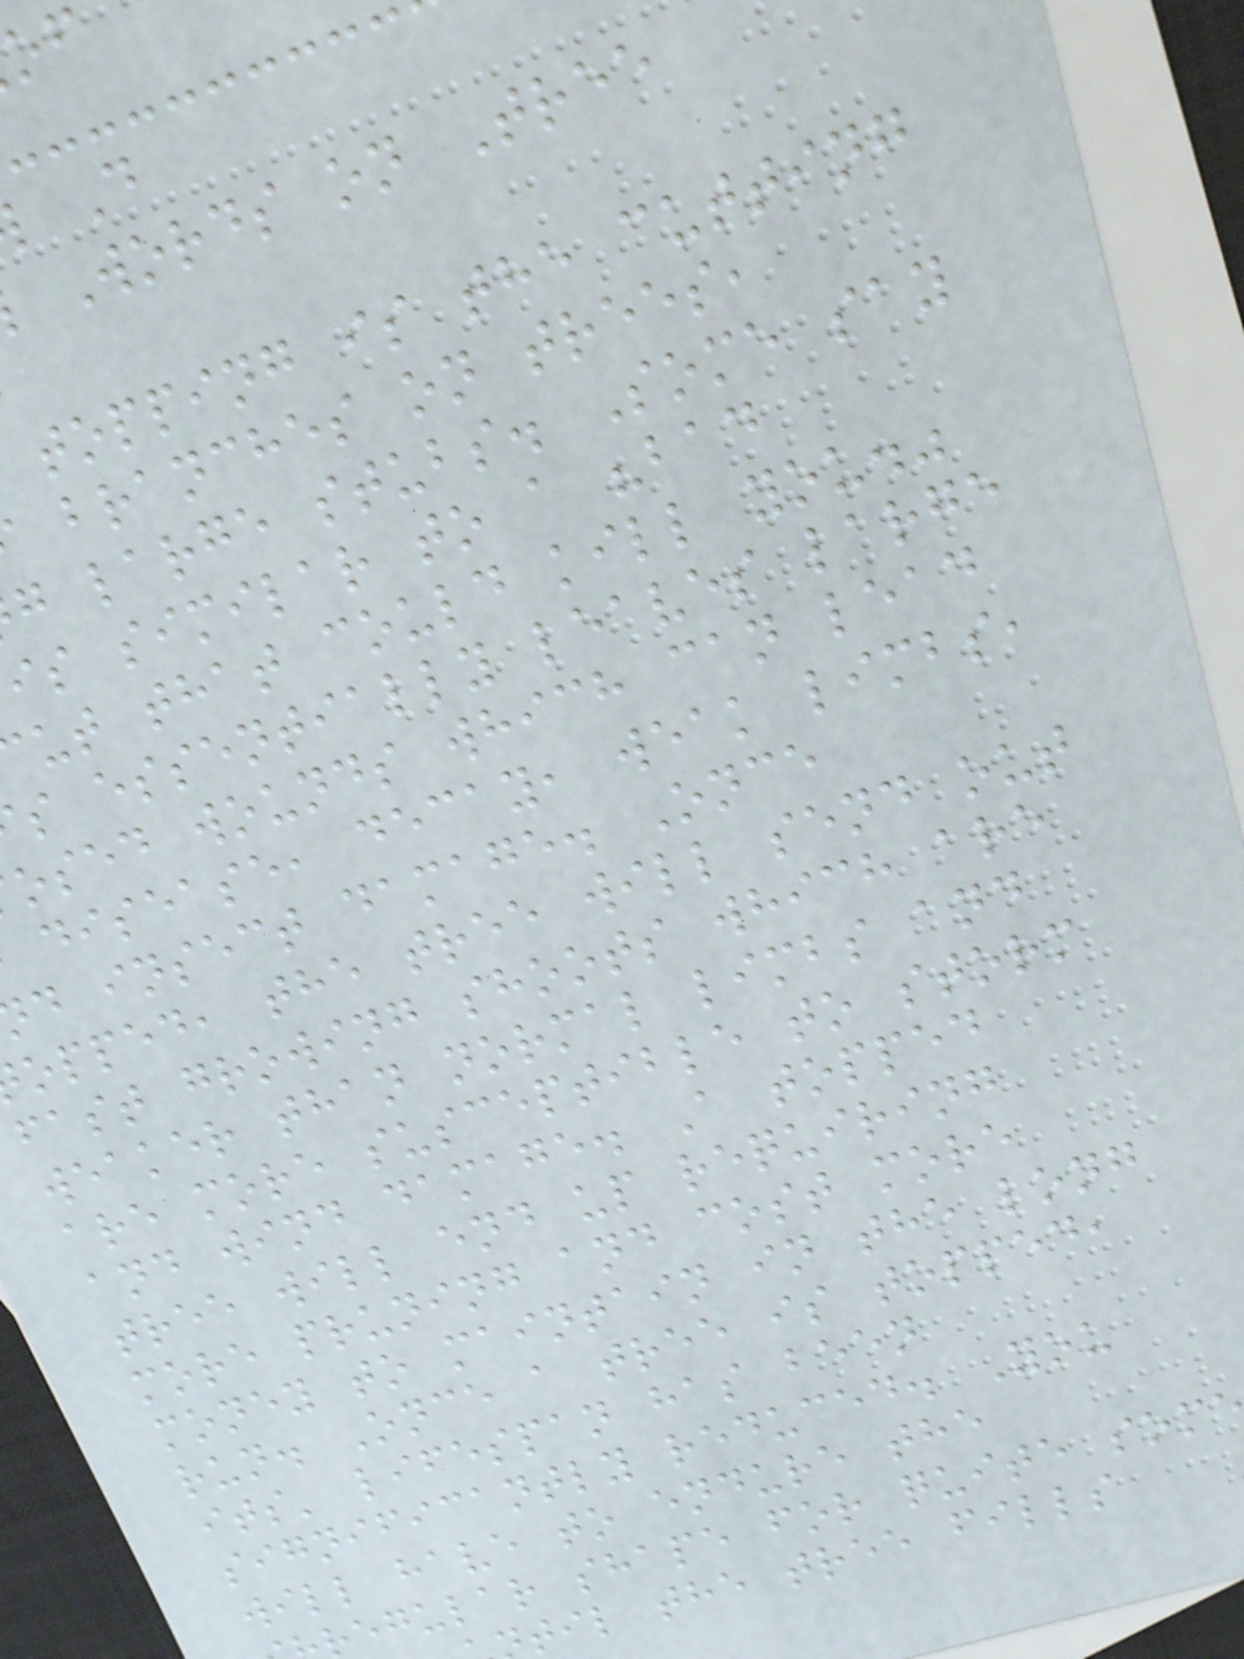Words on Tree
topping is the cutting
branches on trees,
g large stubs. Some say
is similar to a "bad
ut that could kill you."
s essentially leaves large
osed wounds which can lead
disease, decay, weak limbs,
d insect damage. Once
opped, the tree will send out
fast growing shoots which are
weaker than normal limbs and
are more susceptible to storm
and wind damage. A topped
tree will end up requiring
more pruning and cost more
money to maintain in the long
run. Once a tree is topped,
its' lifespan has been
significantly reduced. You
will have to endure the
egular shape for quite som
til the tree fills
